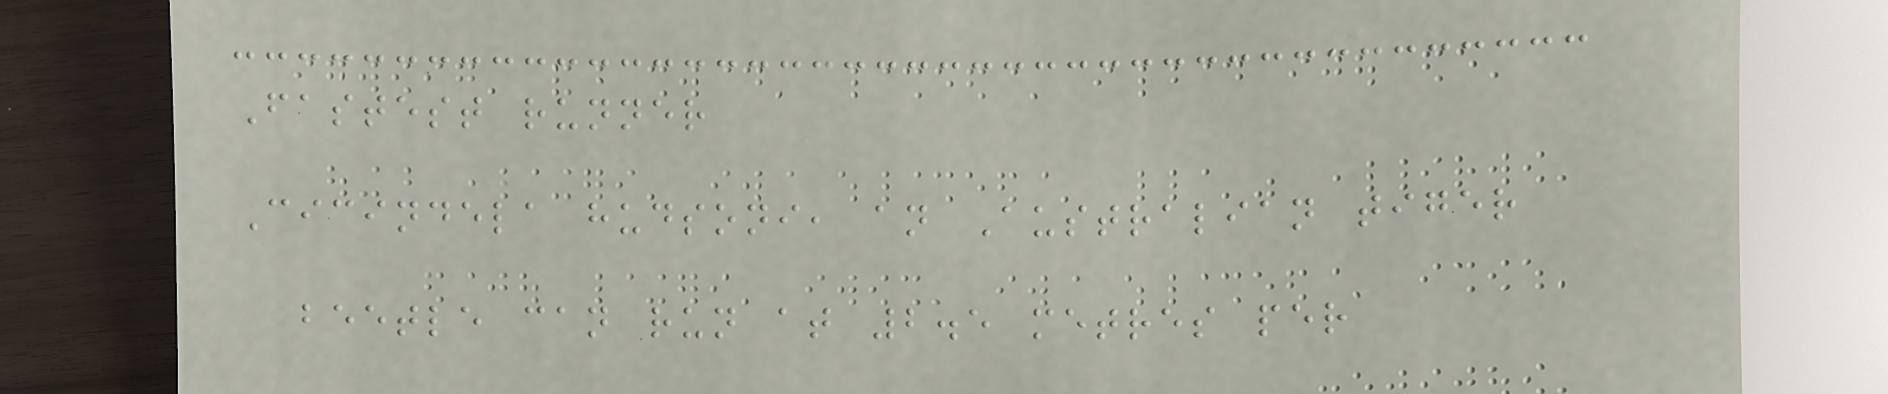Fastest runner
Cicindela hudsoni, an Australian tiger
beetle can run at 2.5 metres per
